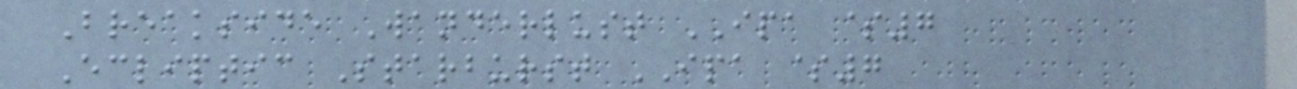Breakside Wanderlust IPA $7
Ecliptic Starburst IPA $7
